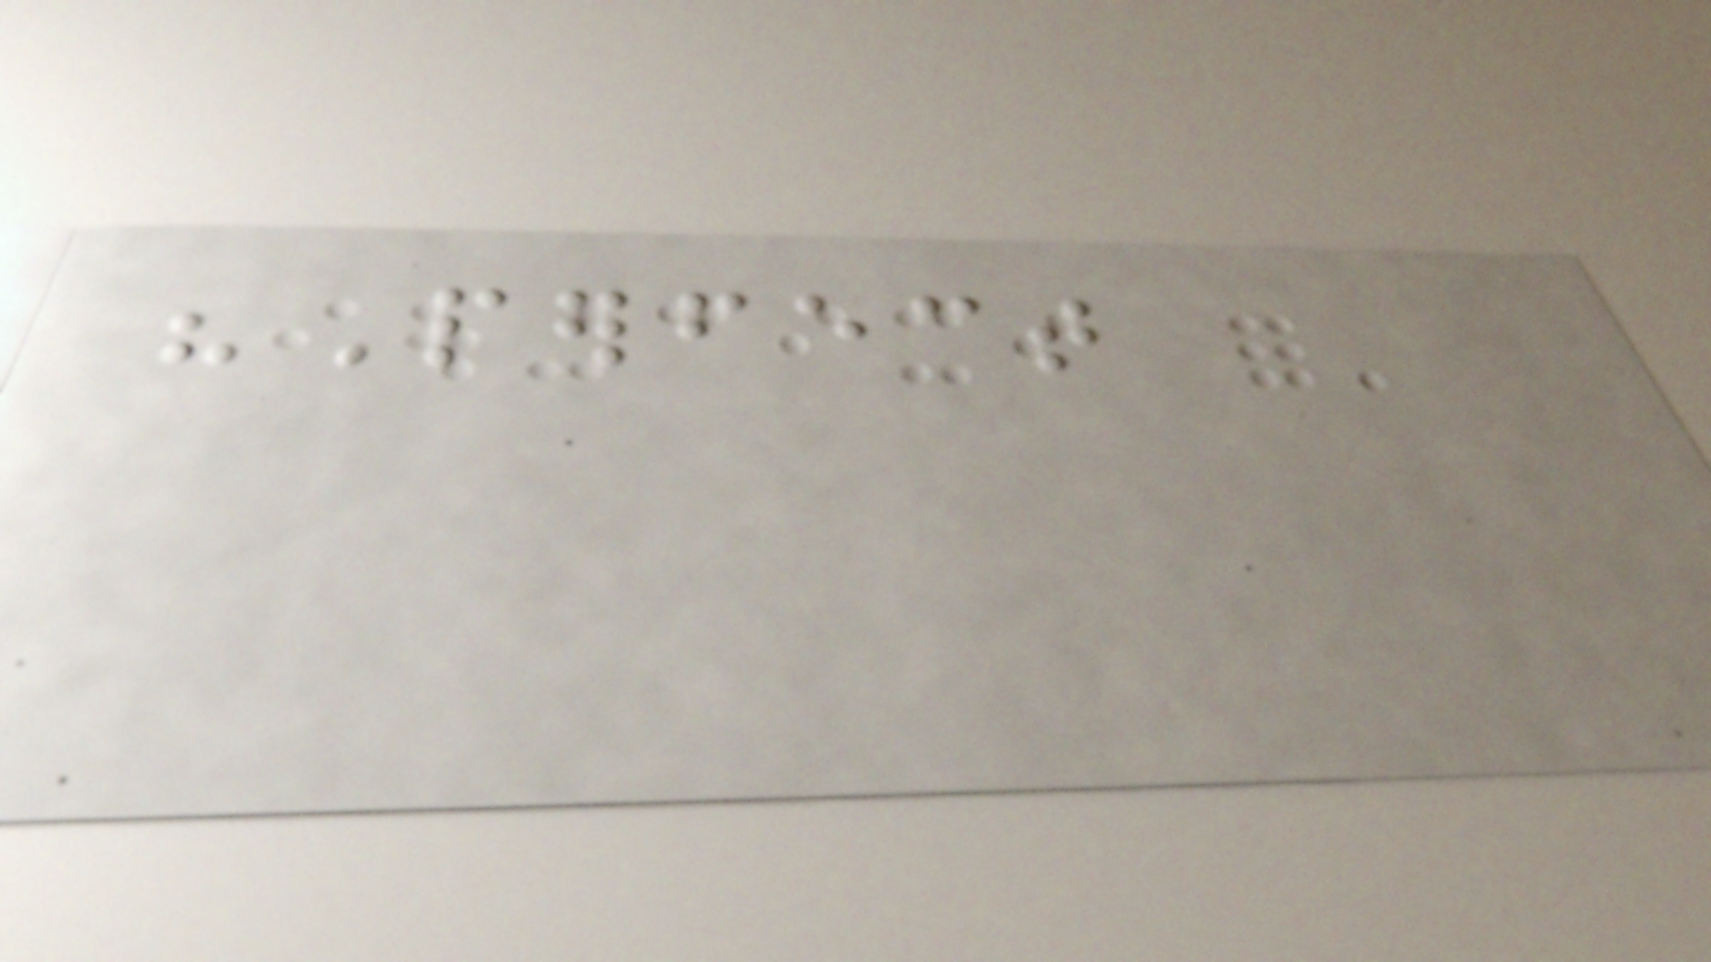"Perfect
